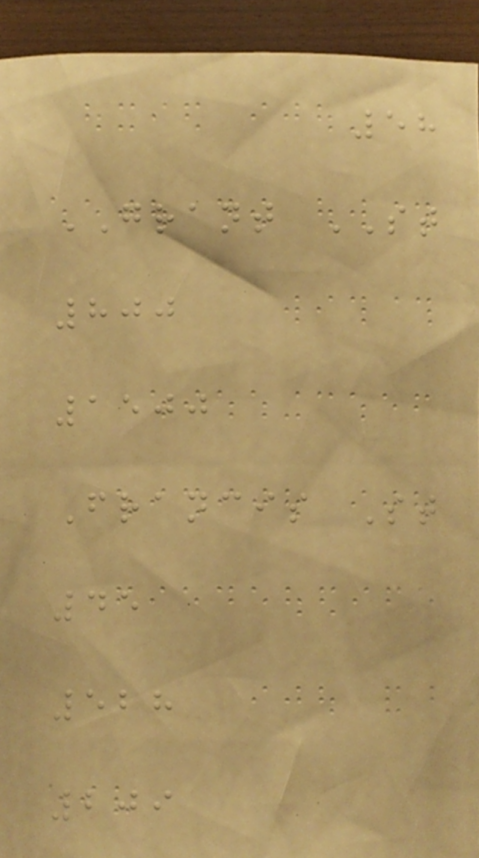58
GRANT ST
800
1500
Francis St
45
528
209
